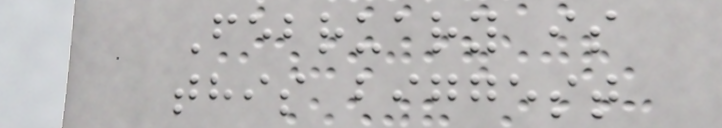February is
this biggest
